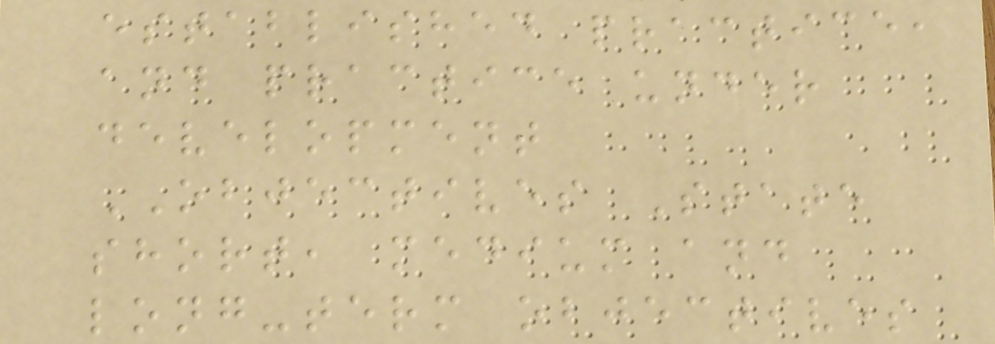established practice,
and practice under
development
OBJECTIVES State
short, medium and
long-term objectives
